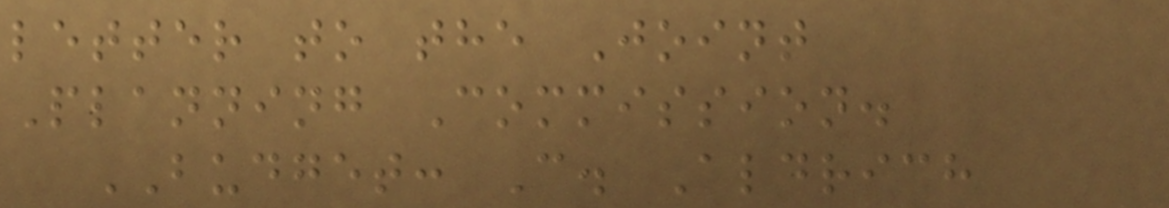letter to the Joint
Planning Commission.
BUDGET: C. Aldrich
